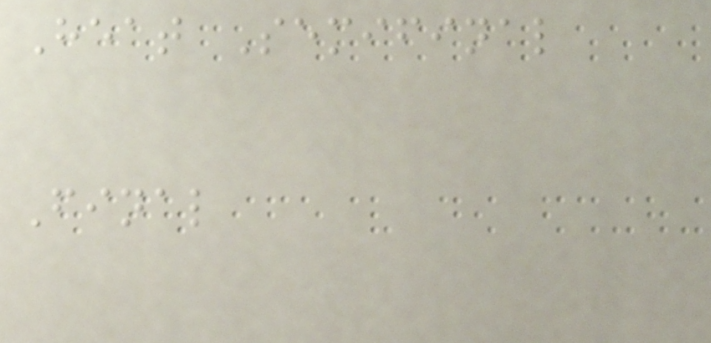Heat Semifinal
Final
